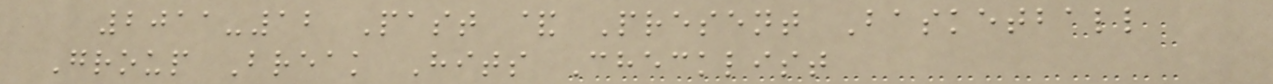2011-12 Past & Present Basketball
Group Break Hits Checklist
